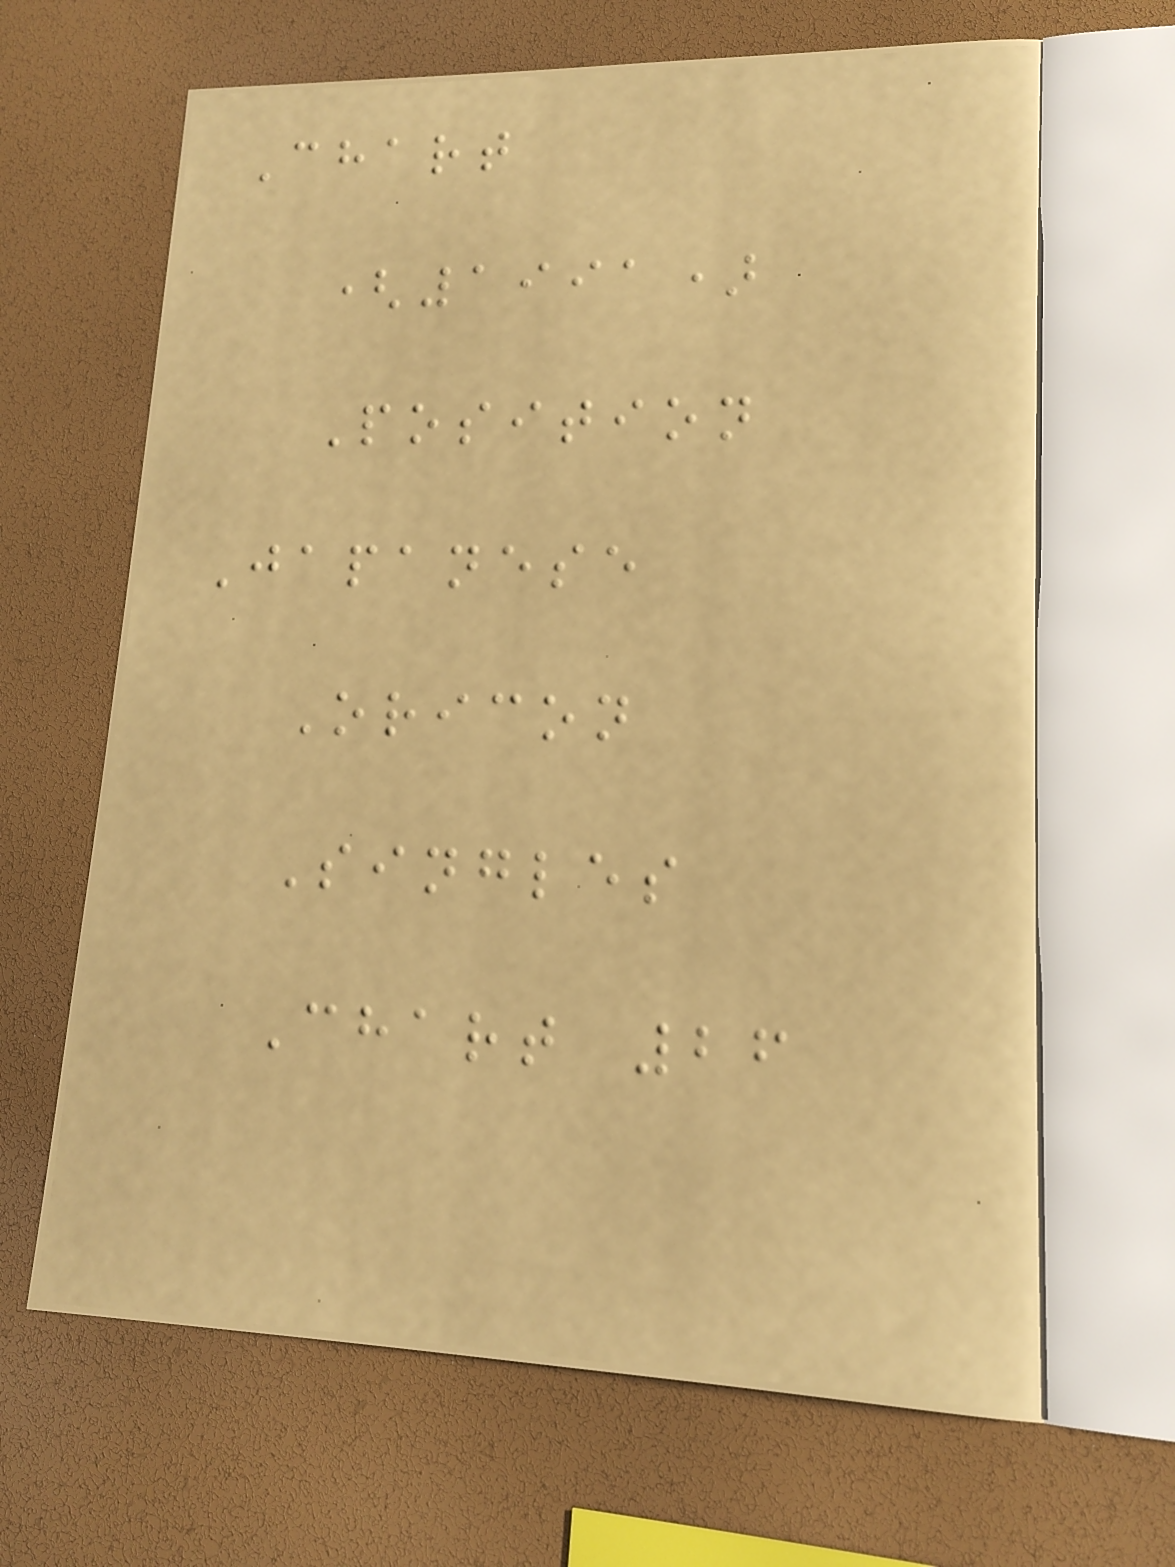Chart
(1991)
Position
Japanese
Oricon
Singles
Chart 26
